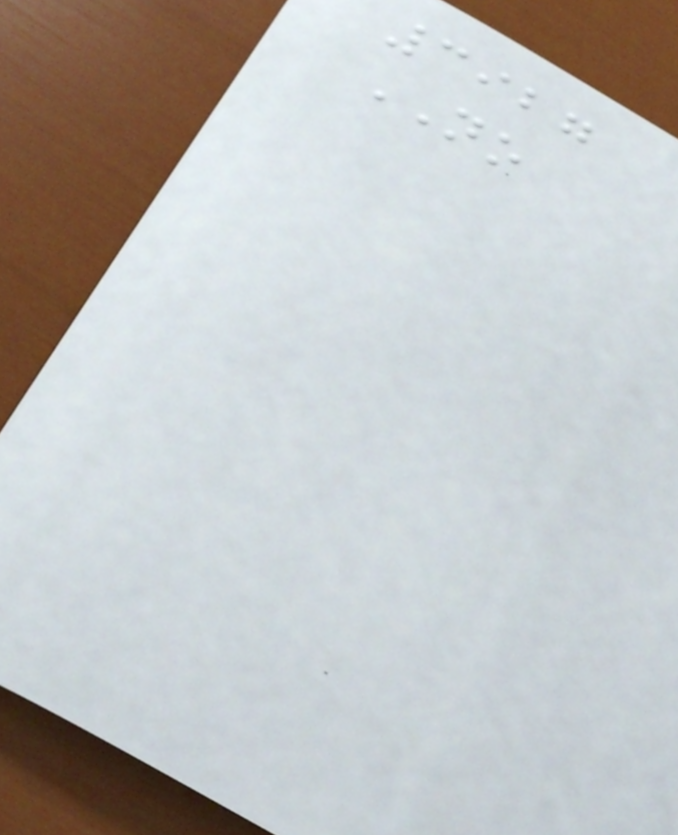3927
NO
